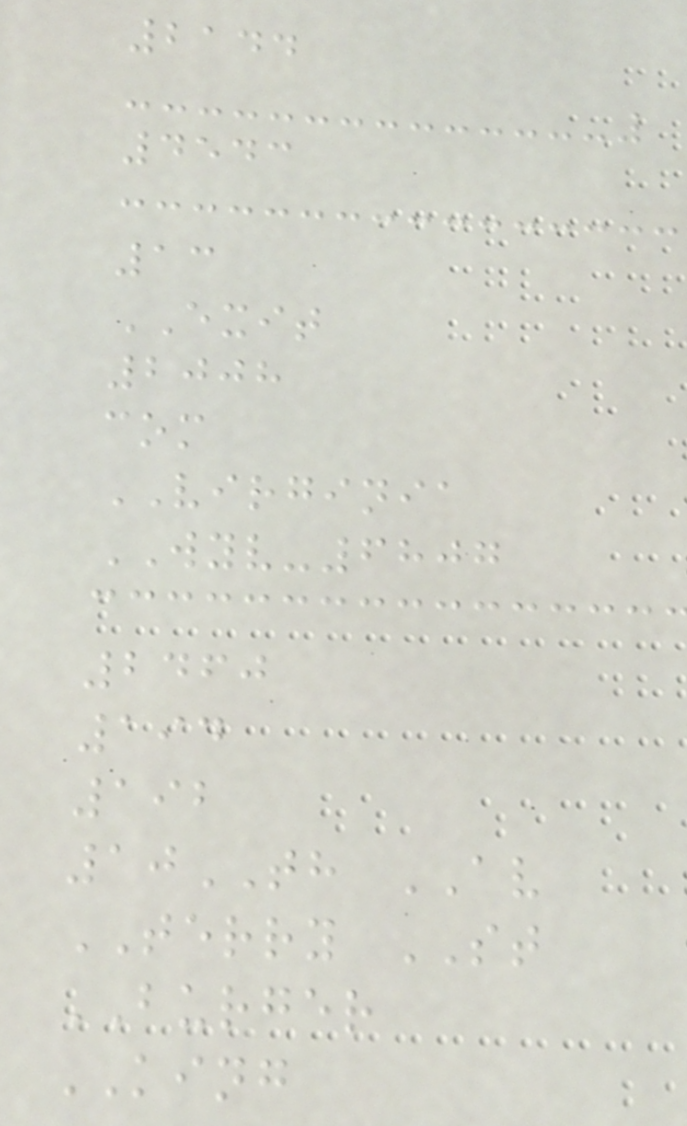2144
4543
13
EXIT
2008
com
VIRGINIA
WYV-6807
2460
194
192
10TH AV
TERRY ST
BURGER
KING
